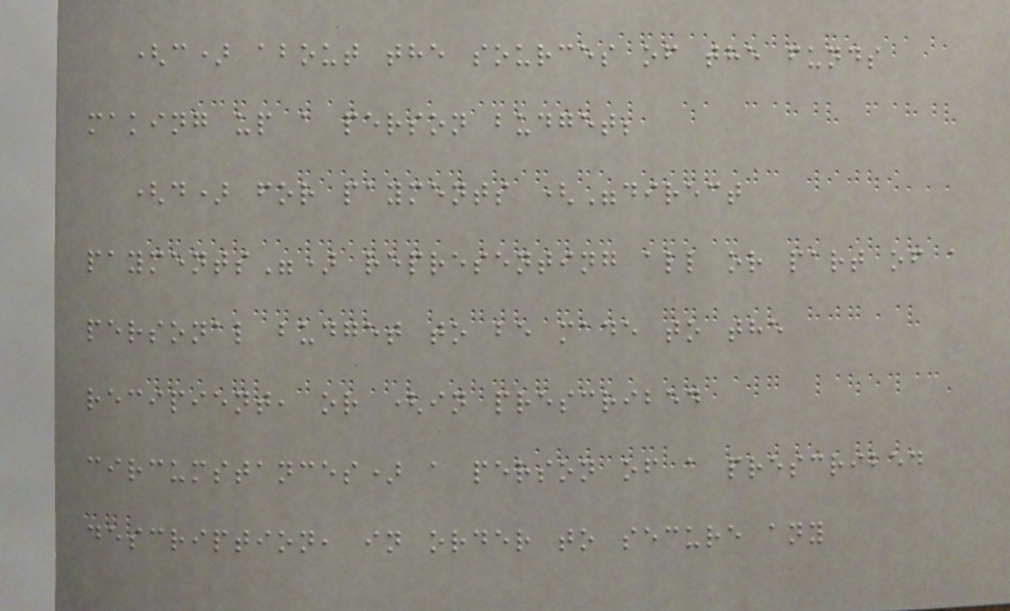(c) about the sources of the funds
making up a person budget;
(d) for payments ("direct
payments") representing all or part of a
personal budget to be made to the
recipient, or (in prescribed
circumstances) a person of a prescribed
description, in order to secure any
